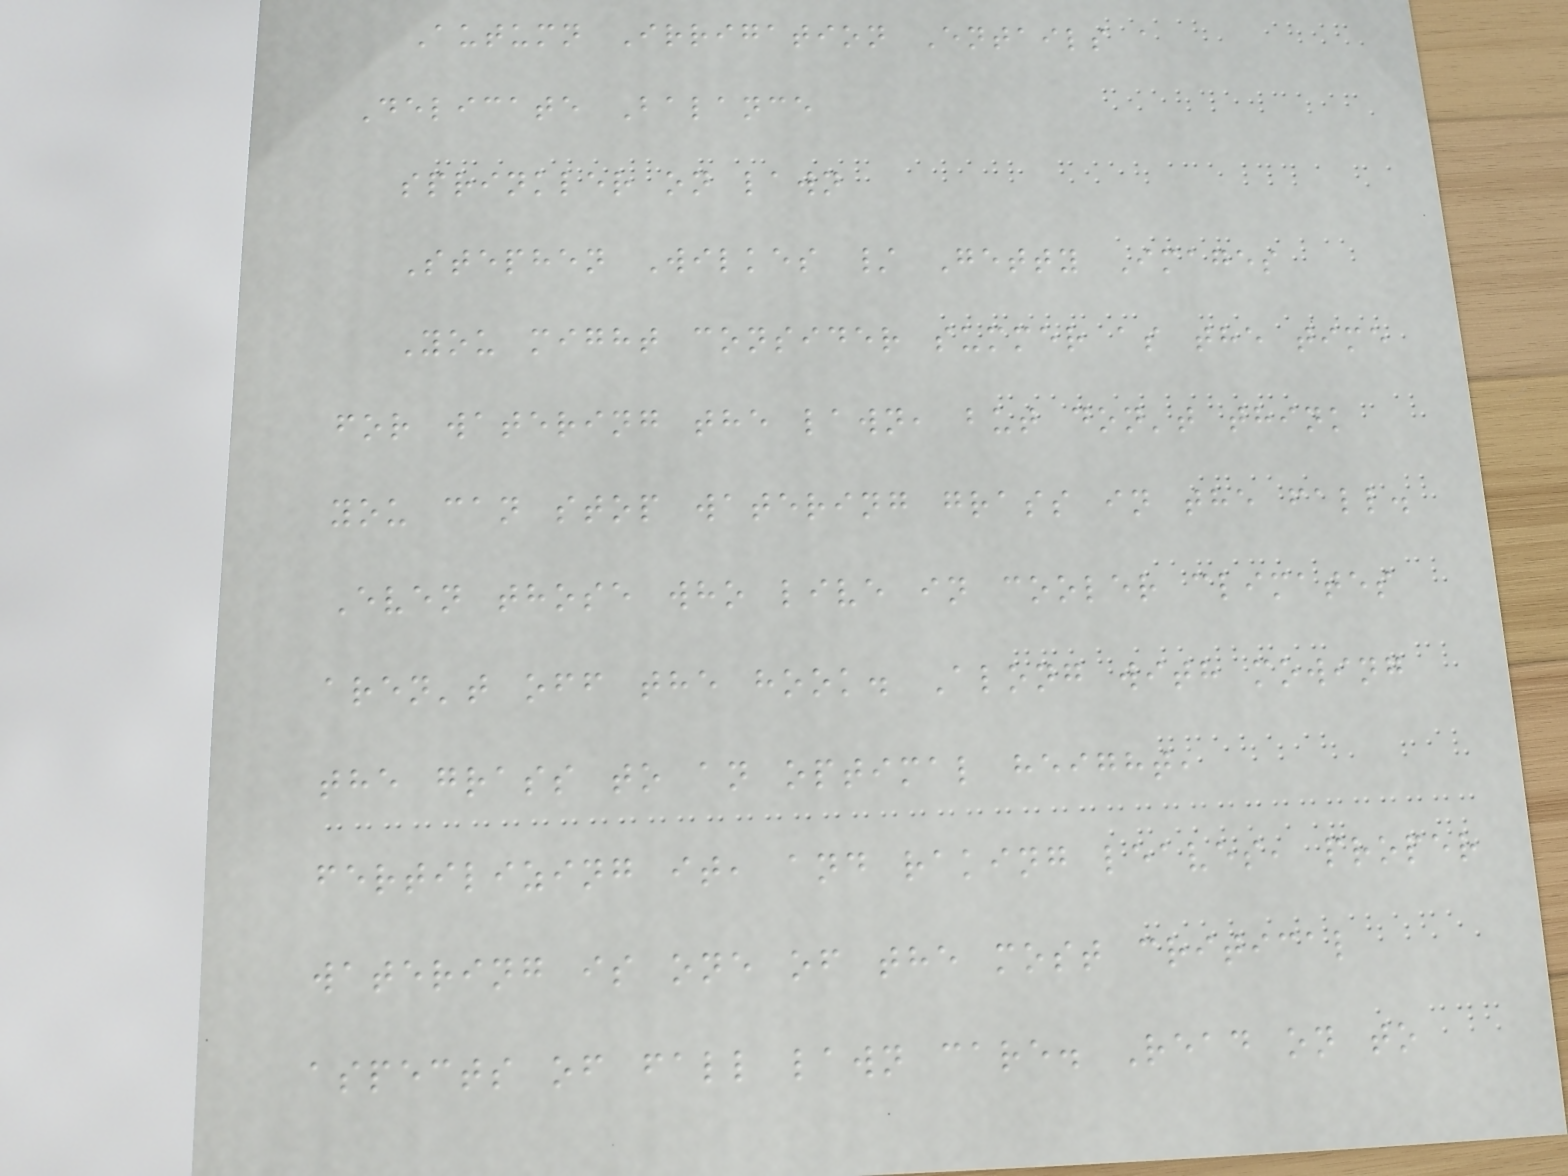Autumn Irrigation Entails a
Delicate Balance
sprinkler on lawn
Stephen Wilkes / Getty Images
You might consider summer as the time
for watering the lawn, but don't think
you can stop watering grass in the fall.
Even those who live in cooler climates
aren't off the hook. Along with mowing
the grass to an optimal height,
fertilizing it, and raking leaves, proper
watering is one of the most critical
aspects of fall lawn care. Read on to
